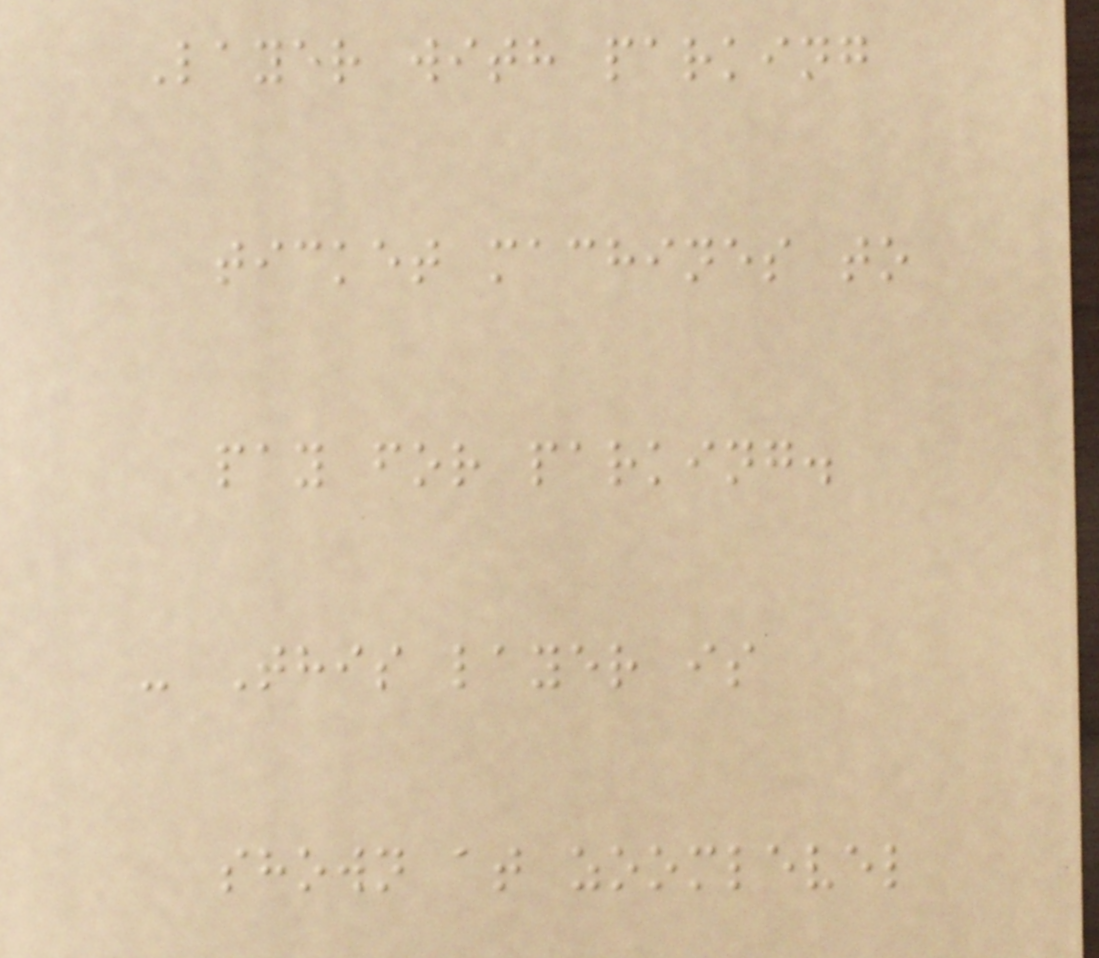Layer with parking
ticket machines to
pay for parking.
- This layer is
shown at zoomlevel
